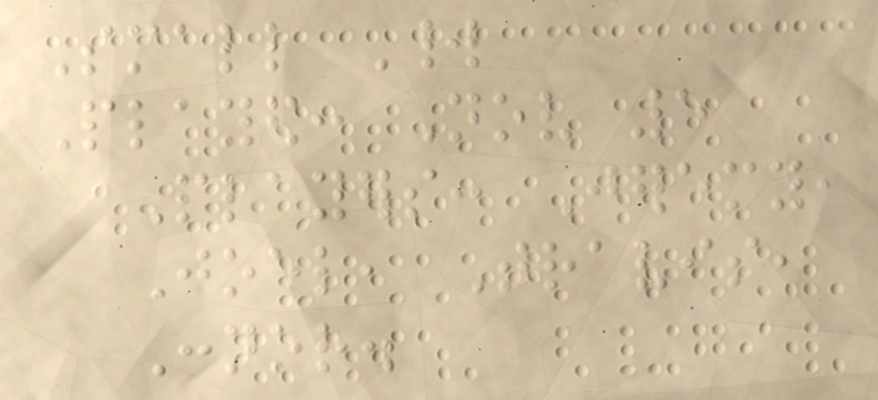Small World
Played: Nov 5
Players: Jeremy,
Joel, Travis,
Connor.
